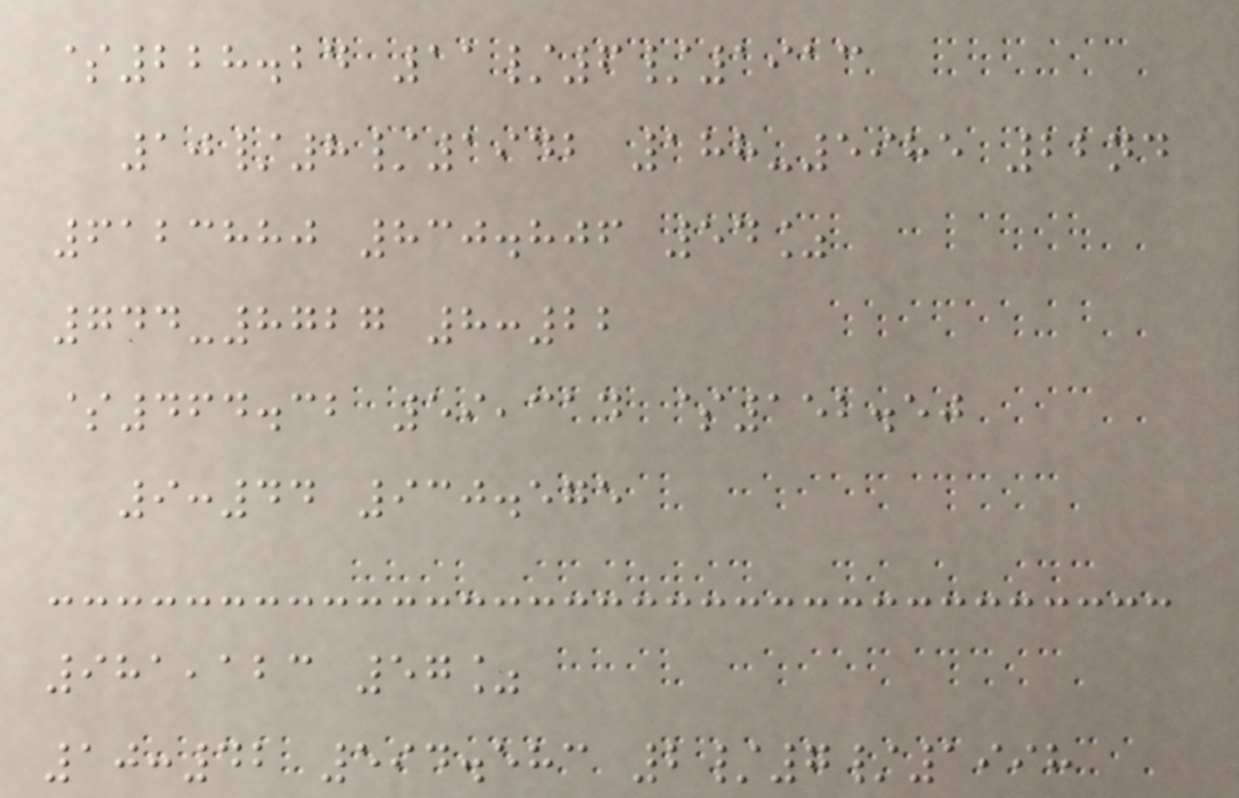$228.24 11/6/1913
10/8/1942 188-5985 22nd
6123880 830.806 54%
744-8727 8:22
$464.32 59,314 $152.50
9:44 930.575
981,123 57%
10:42 594.583 2/7/1998
